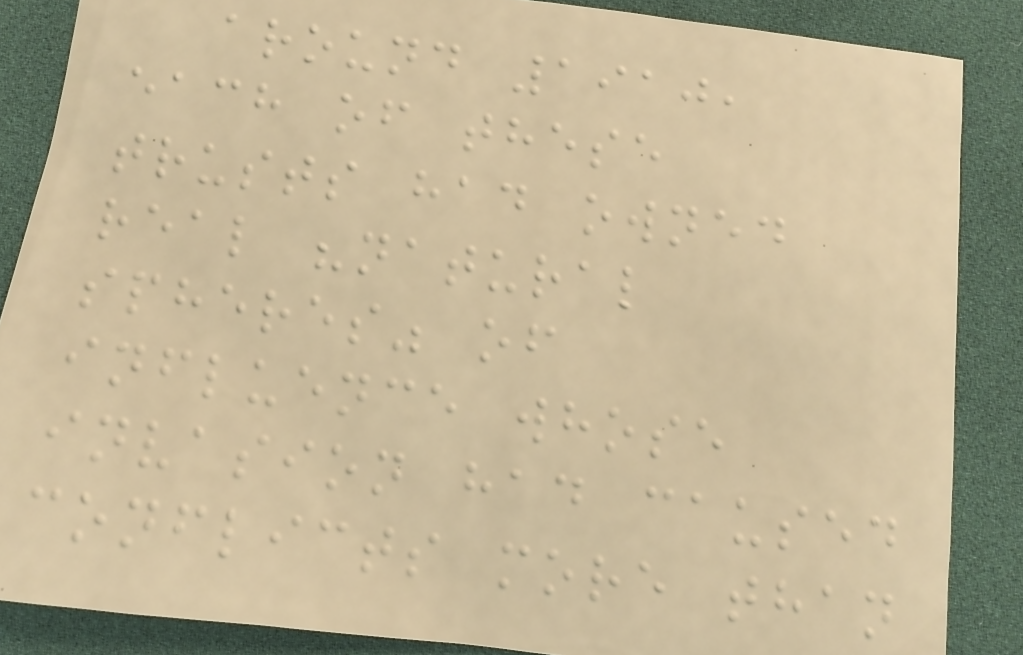around 1910,
each of these
trusts had owned
real "natural
spheres" of
influence whose
invasion had caused
conflicts more than
